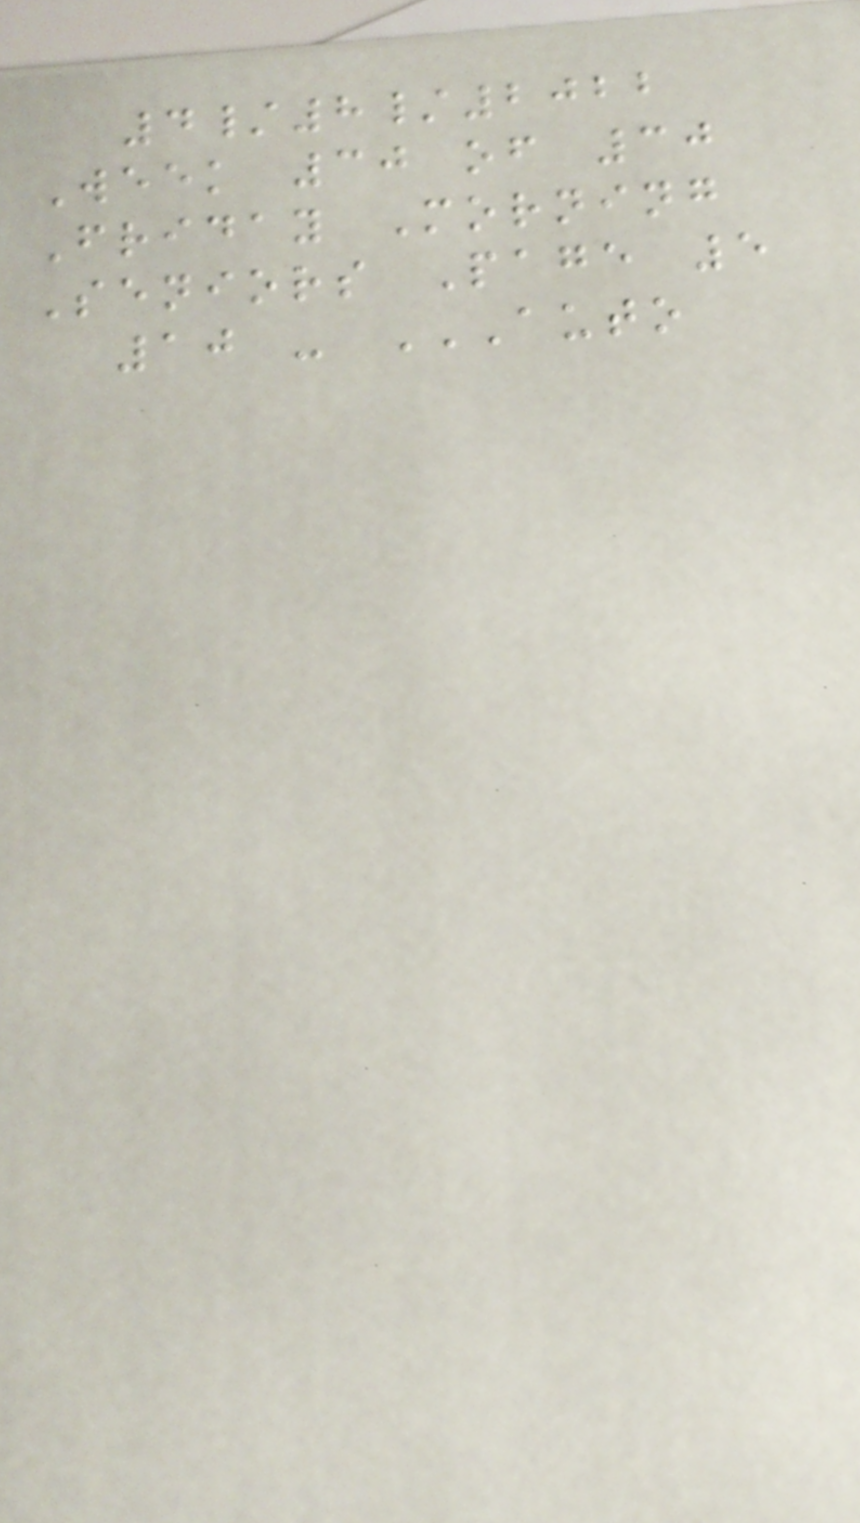4/8/2022
Week 30 of 30
Friday Morning
Seniors Page 5
10 - AUTO
